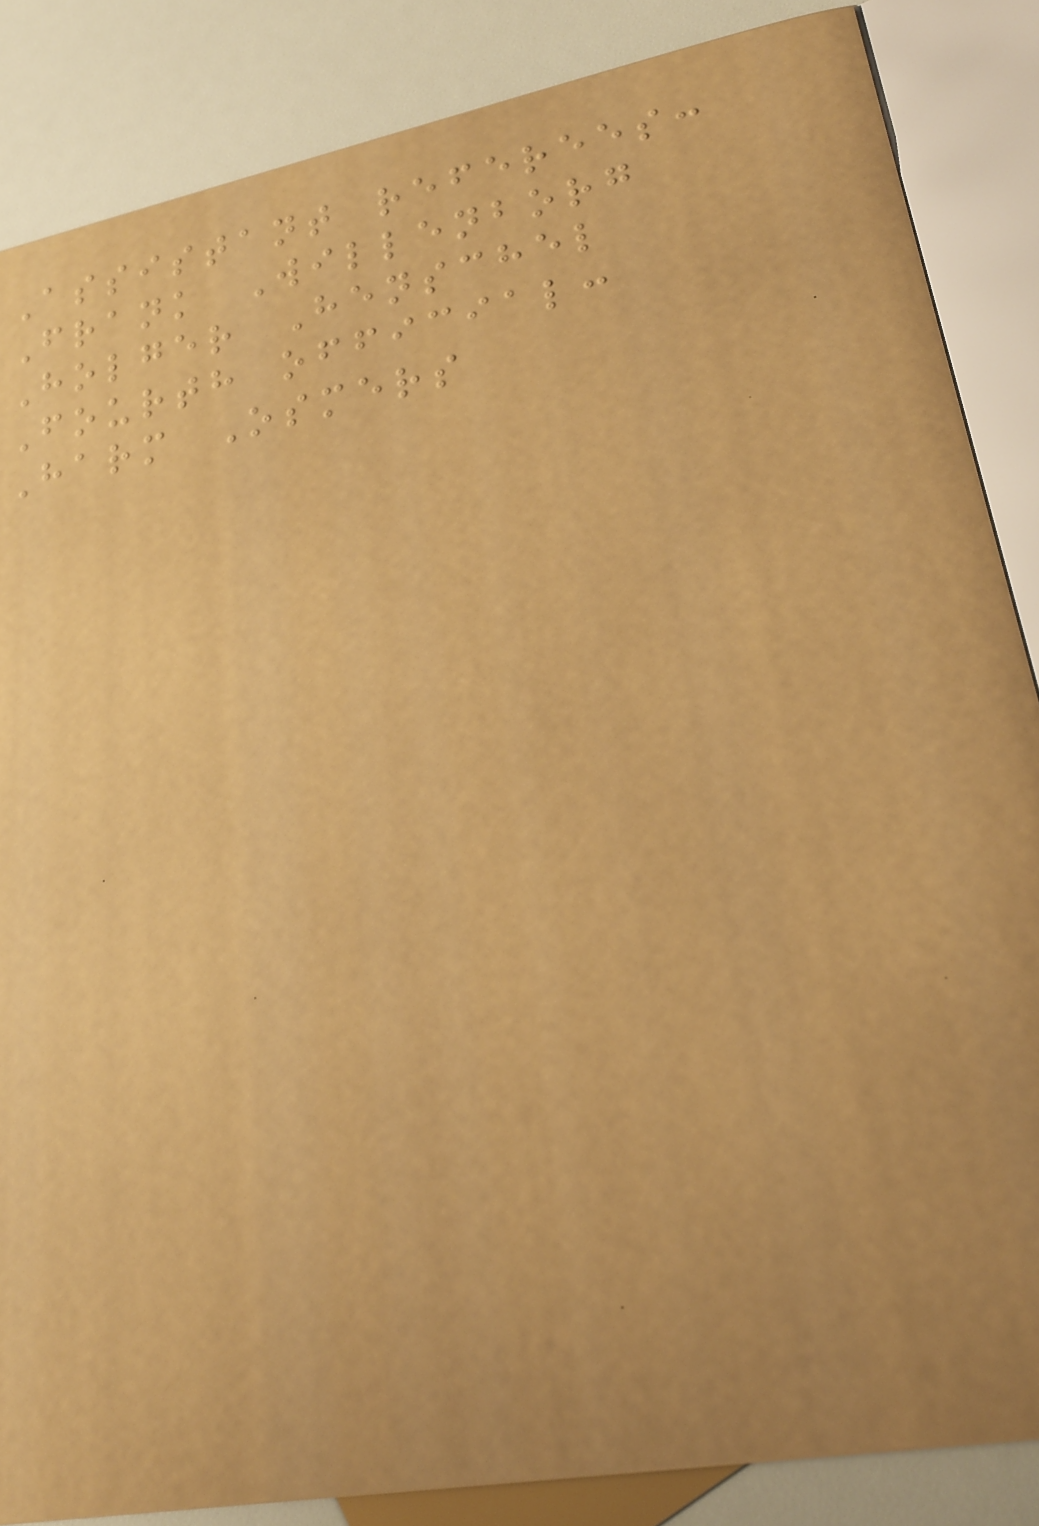Assistant referees:
Frank Willenborg
Holger Henschel
Fourth official:
Harm Osmers
